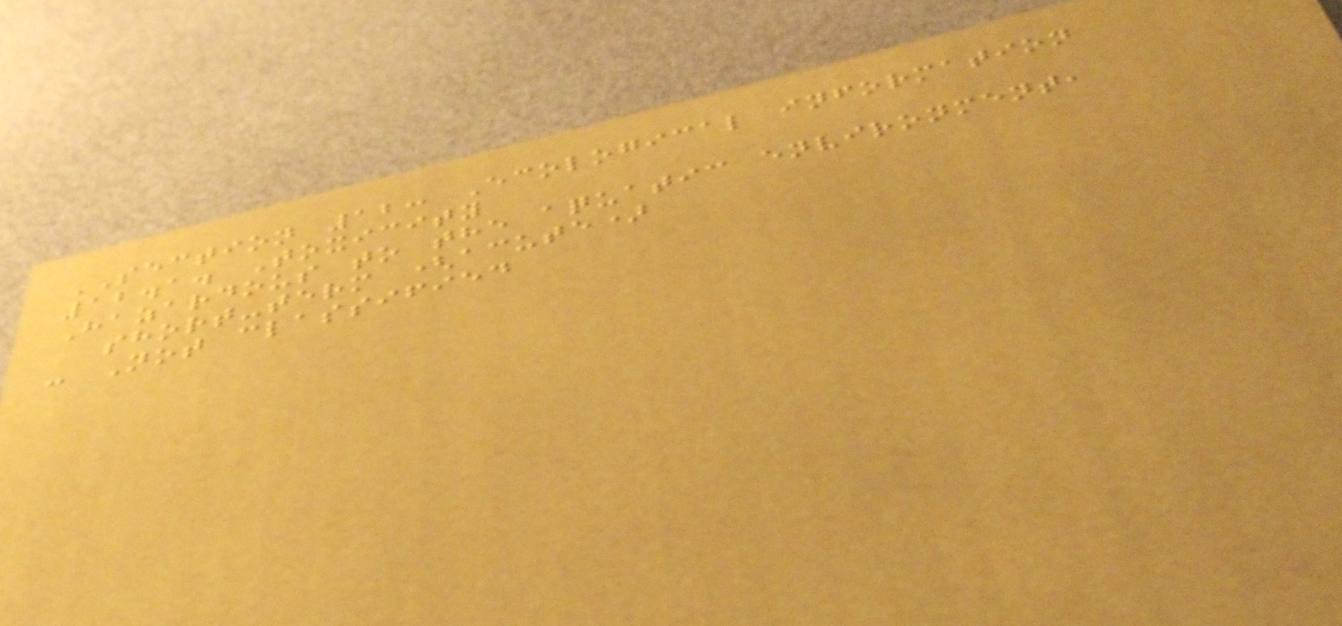SECTION 12: Ecological information
12.1. Toxicity
Hazardous to the aquatic environment,
short-term (acute)
: Not classified
